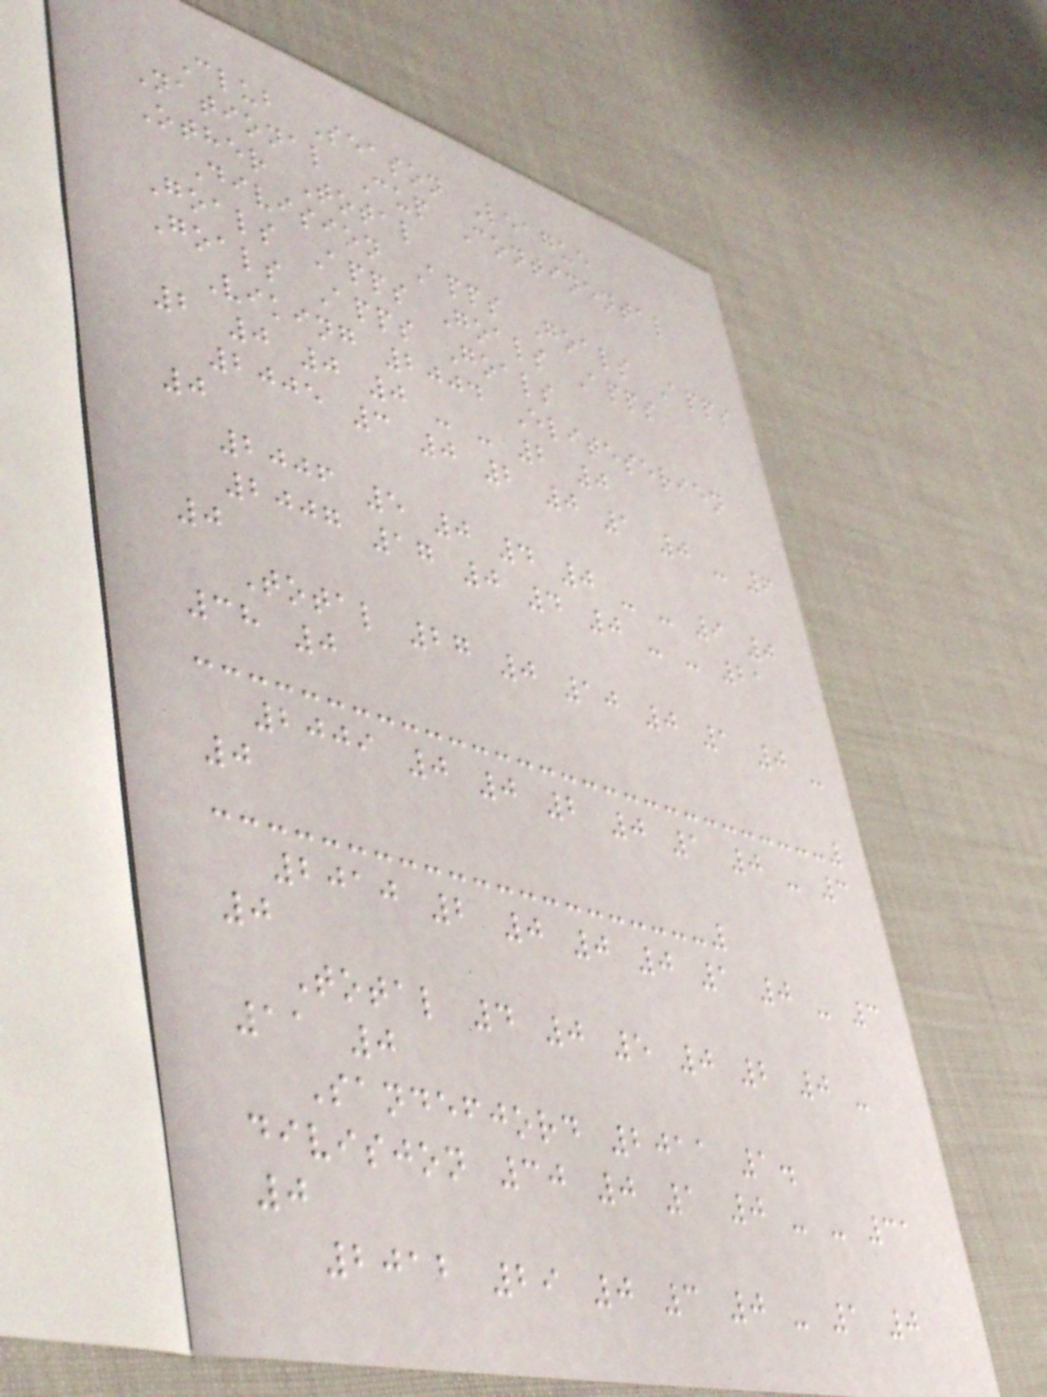Club Season League
National Cup Continental
Other Total
Division Apps Goals Apps
Goals Apps Goals Apps
Goals Apps Goals
Viking 2004 Eliteserien
2 0 0 0 - - 2 0
2005 3 0 2 0 1 0 - 6
0
2006 5 0 4 0 - - 9 0
2007 17 0 4 0 - - 21
0
Total 27 0 10 0 1 0 -
38 0
2009 0 0 2 0 1 0 - 3
0
2010 2 0 0 0 1 0 - 3
0
Total 4 0 5 0 2 0 -
11 0
Sandefjord 2011 1.
divisjon 30 0 1 0 - - 31
0
2012 29 0 3 0 - 1 0
